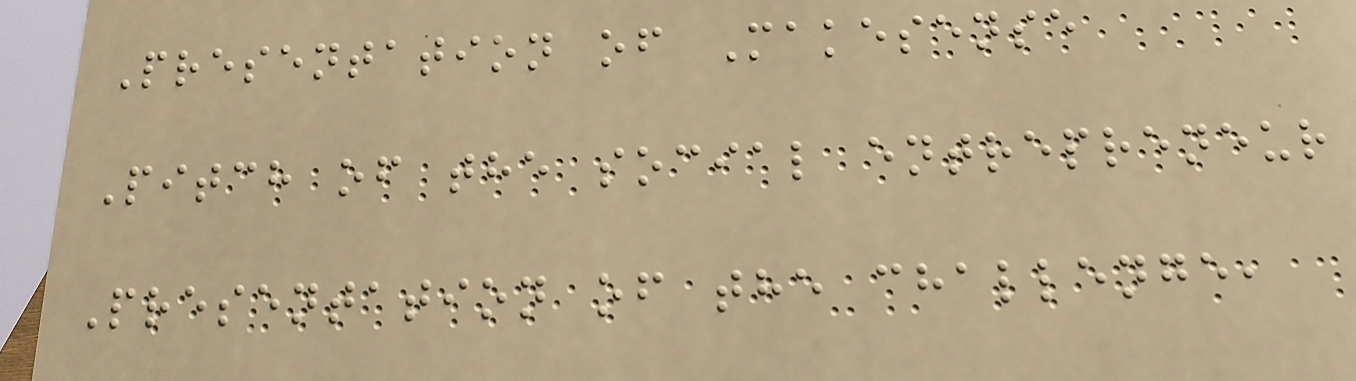Presentation of Makesense
Pitch of the social entrepreneur
Presentation of the challenge,
